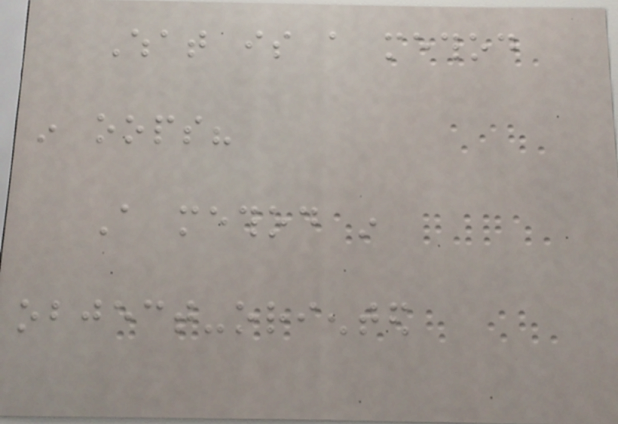What is a method
in oops?
A method in
object-oriented
